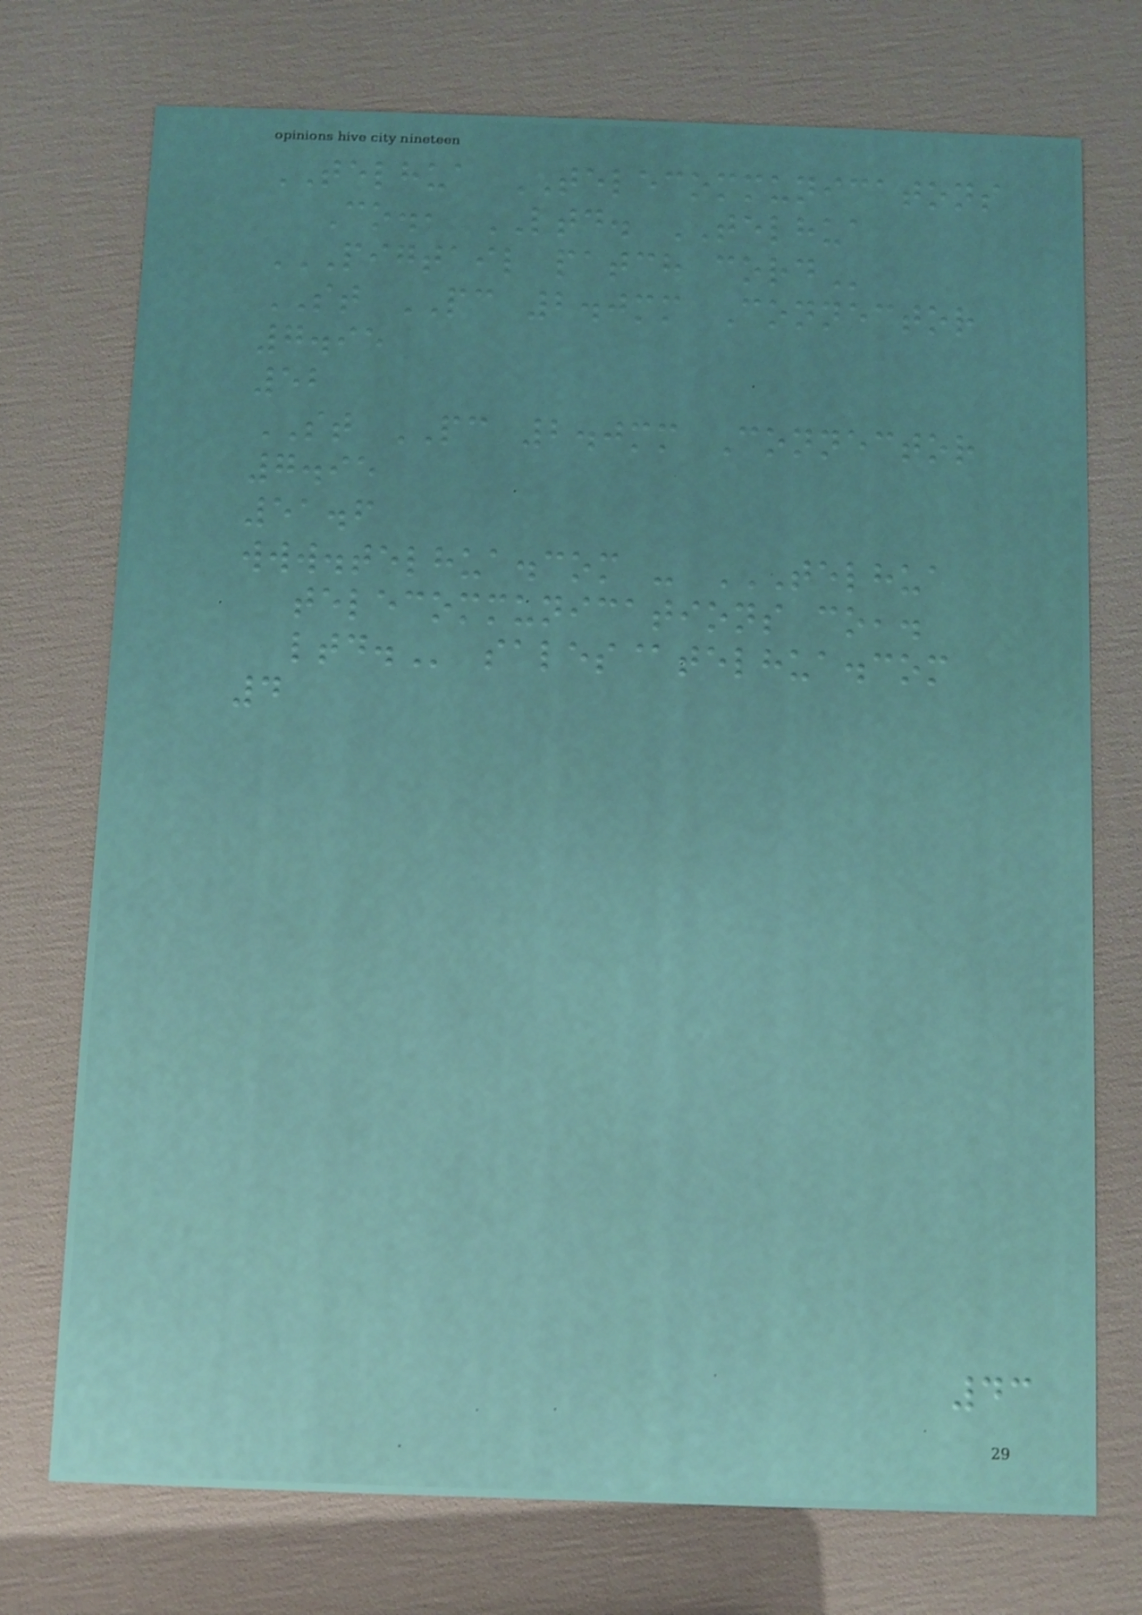TELHUA TELECOMMUNICATONS
Co., LTD. TELHUA
PIGTAIL PATCH CORD
ST PC 2.0mm Connector
7.95
52
ST PC 2.0mm Connector
7.95
51.6
www.telhua.com - TELHUA
TELECOMMUNICATIONS CO,.
LTD. sales@telhua.com
4
43
